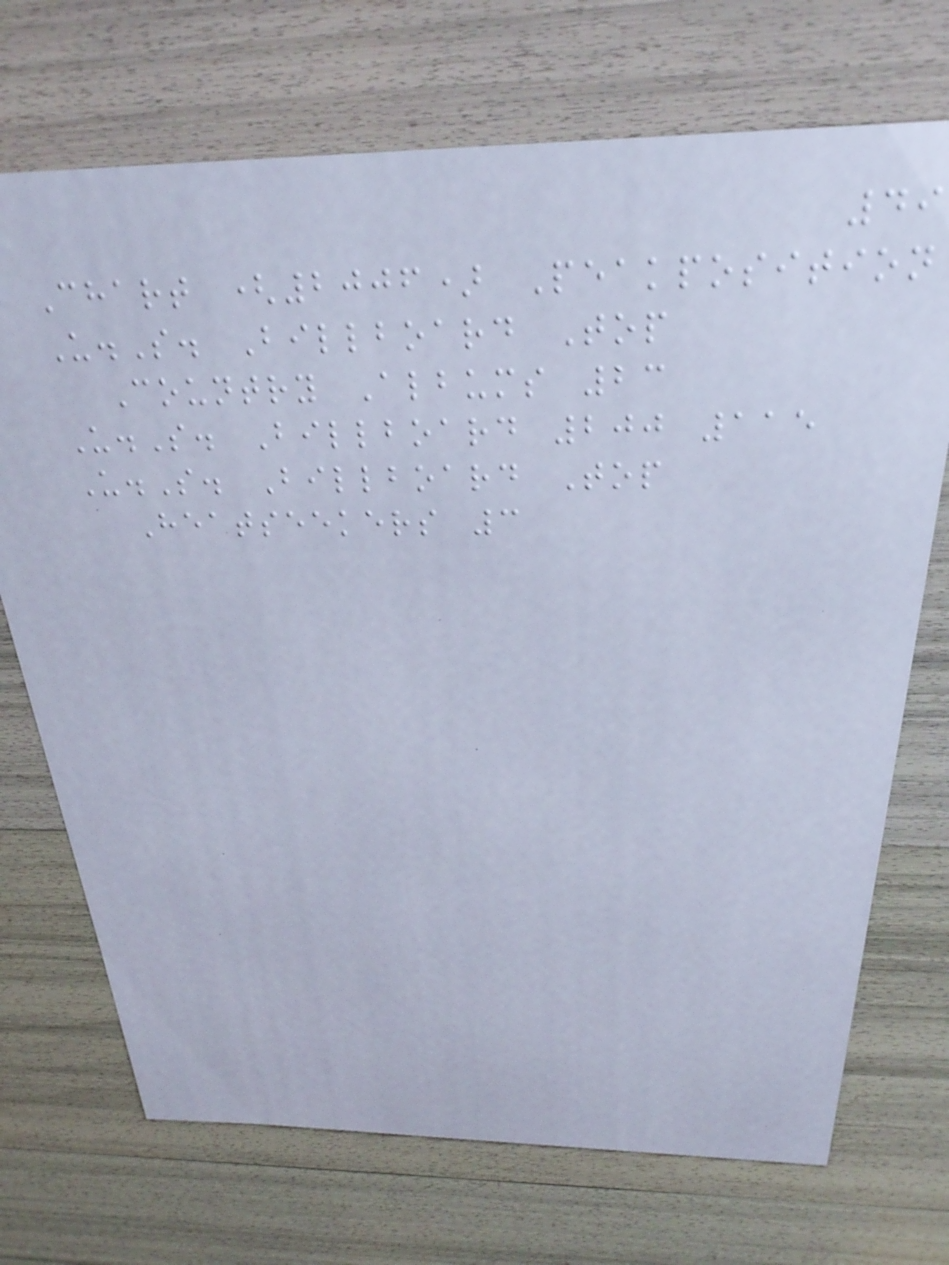49
Chart (2006) Peakposition
U.S. Billboard Top
Country Albums 23
U.S. Billboard 200 115
U.S. Billboard Top
Heatseekers 3
